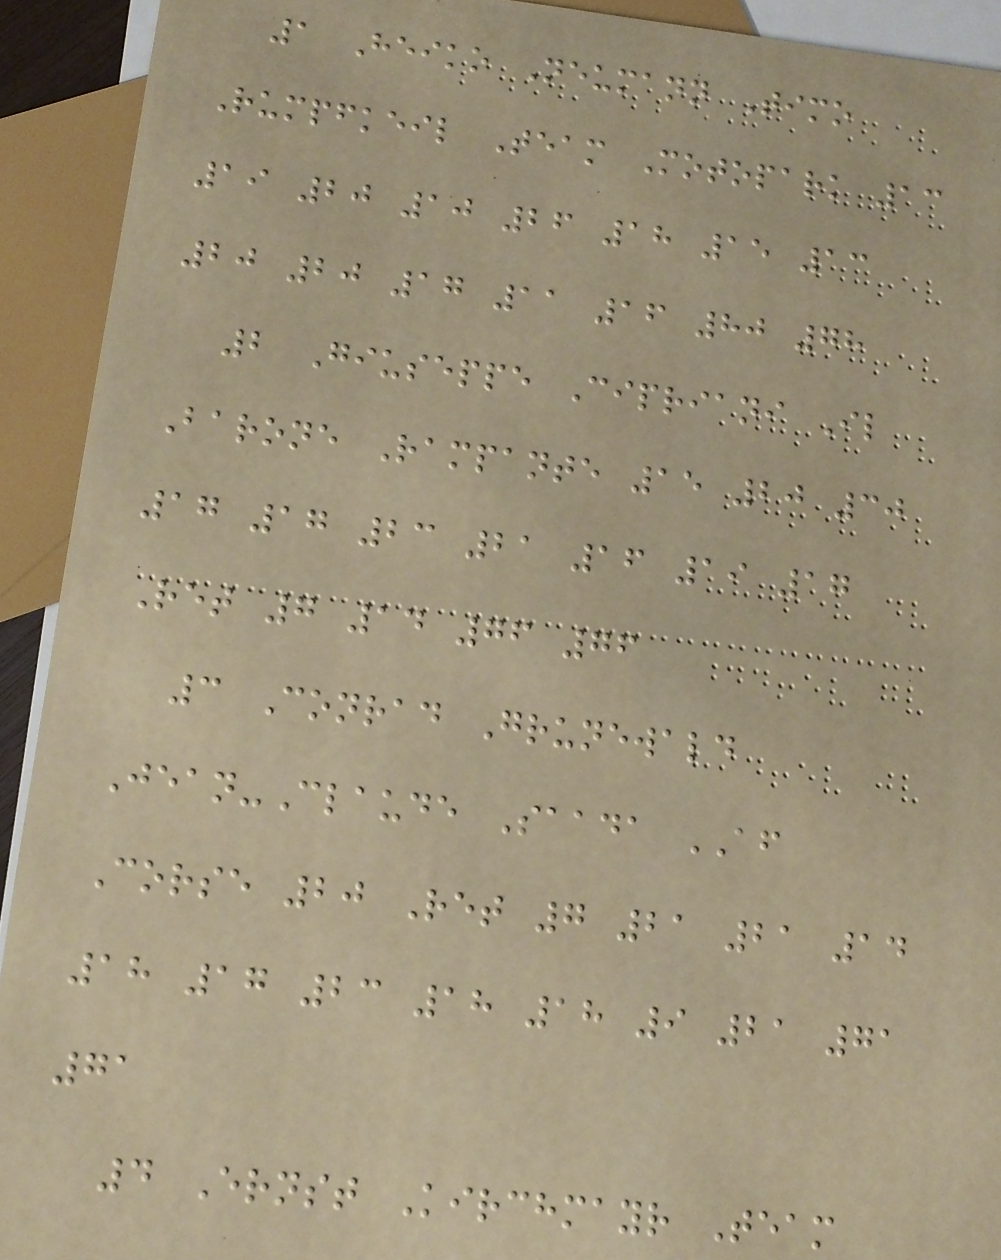1 Heiko Neumann Timo
Rumpfkeil Team Motopark 13
19 20 10 26 18 15 13
20 20 17 11 16 80 78
2 Giuseppe Cipriani Il
Barone Rampante 15 20 30
17 17 23 21 16 19 17
Ret 7 14 76 76
3 Conrad Grunewald
Jean-Claude Saada AF
Corse 20 Ret 7 21 21 14
18 17 23 18 18 9 21 71
71
4 Ernst Kirchmayr Team
